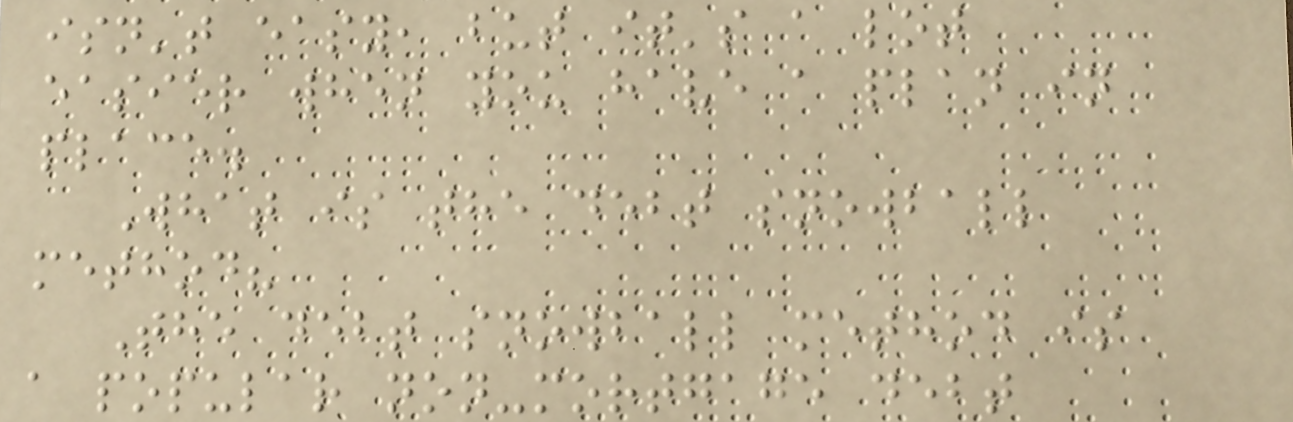isn't easy, but it's a lot
easier when you have a plan in
place.
What is the debt snowball
method?
The debt snowball method is
a popular non-mortgage debt
